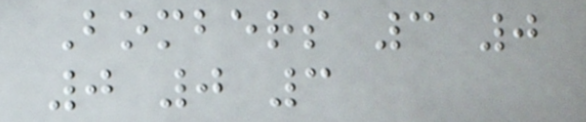Bombers 3 0
0 0 3
